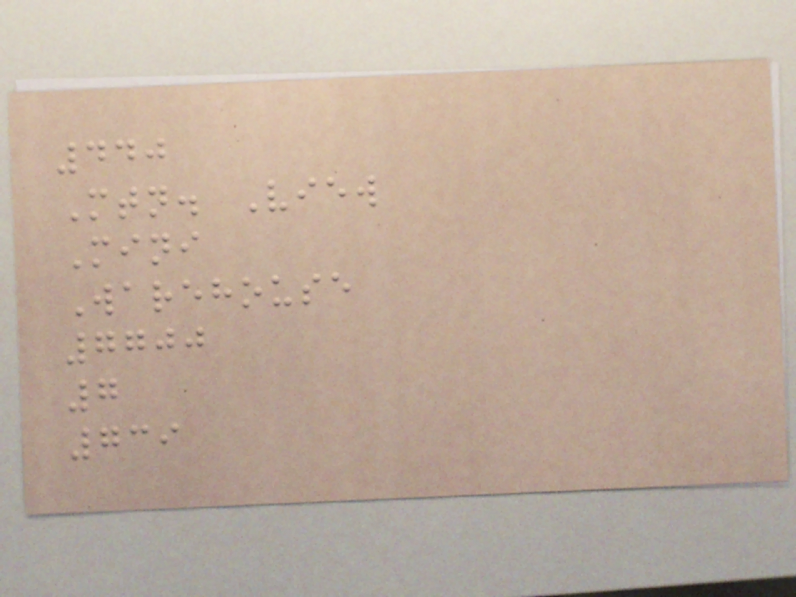440
Mtn. View
Mini
Warehouse
7700
7
739
